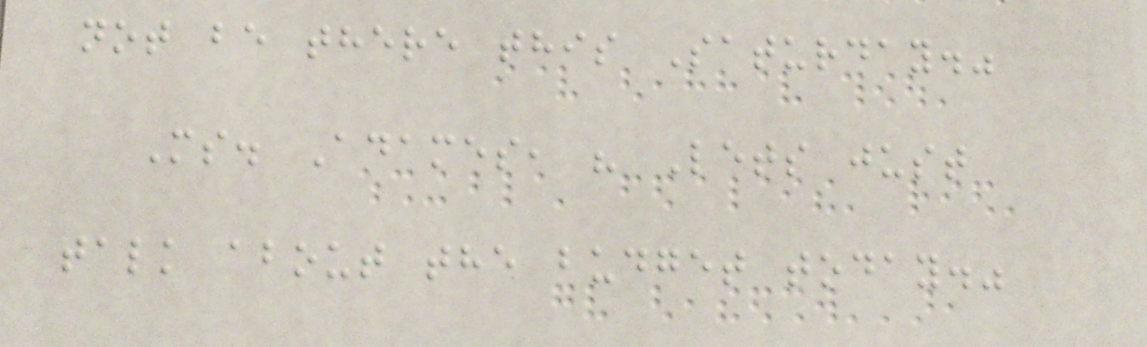not be there this Saturday."
Ms. Adames, " Lets just
talk about the budget today."
